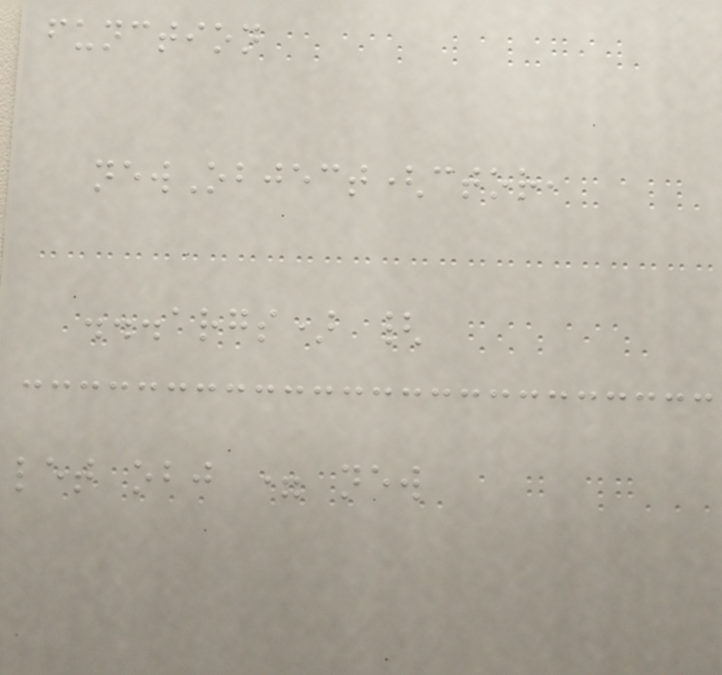function
newObject(ctor,
...args) {
let obj = new
